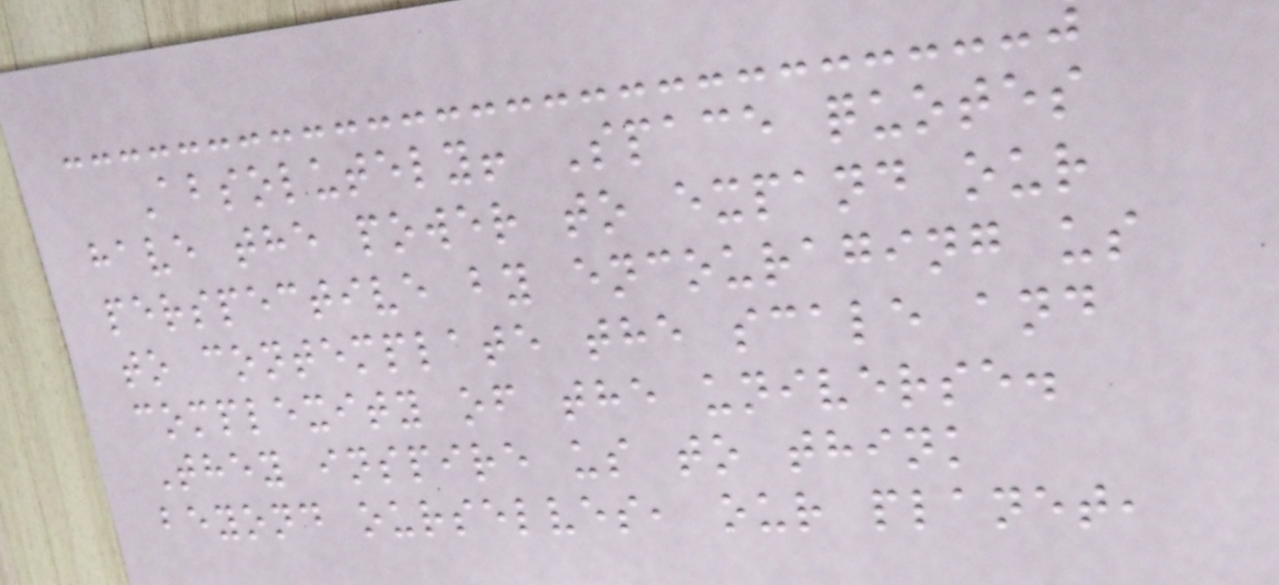Absolutely! Space quotes
have the power to expand our
perspective by encouraging us
to contemplate the scale and
complexity of the universe.
They inspire us to think
beyond ourselves, our planet,
